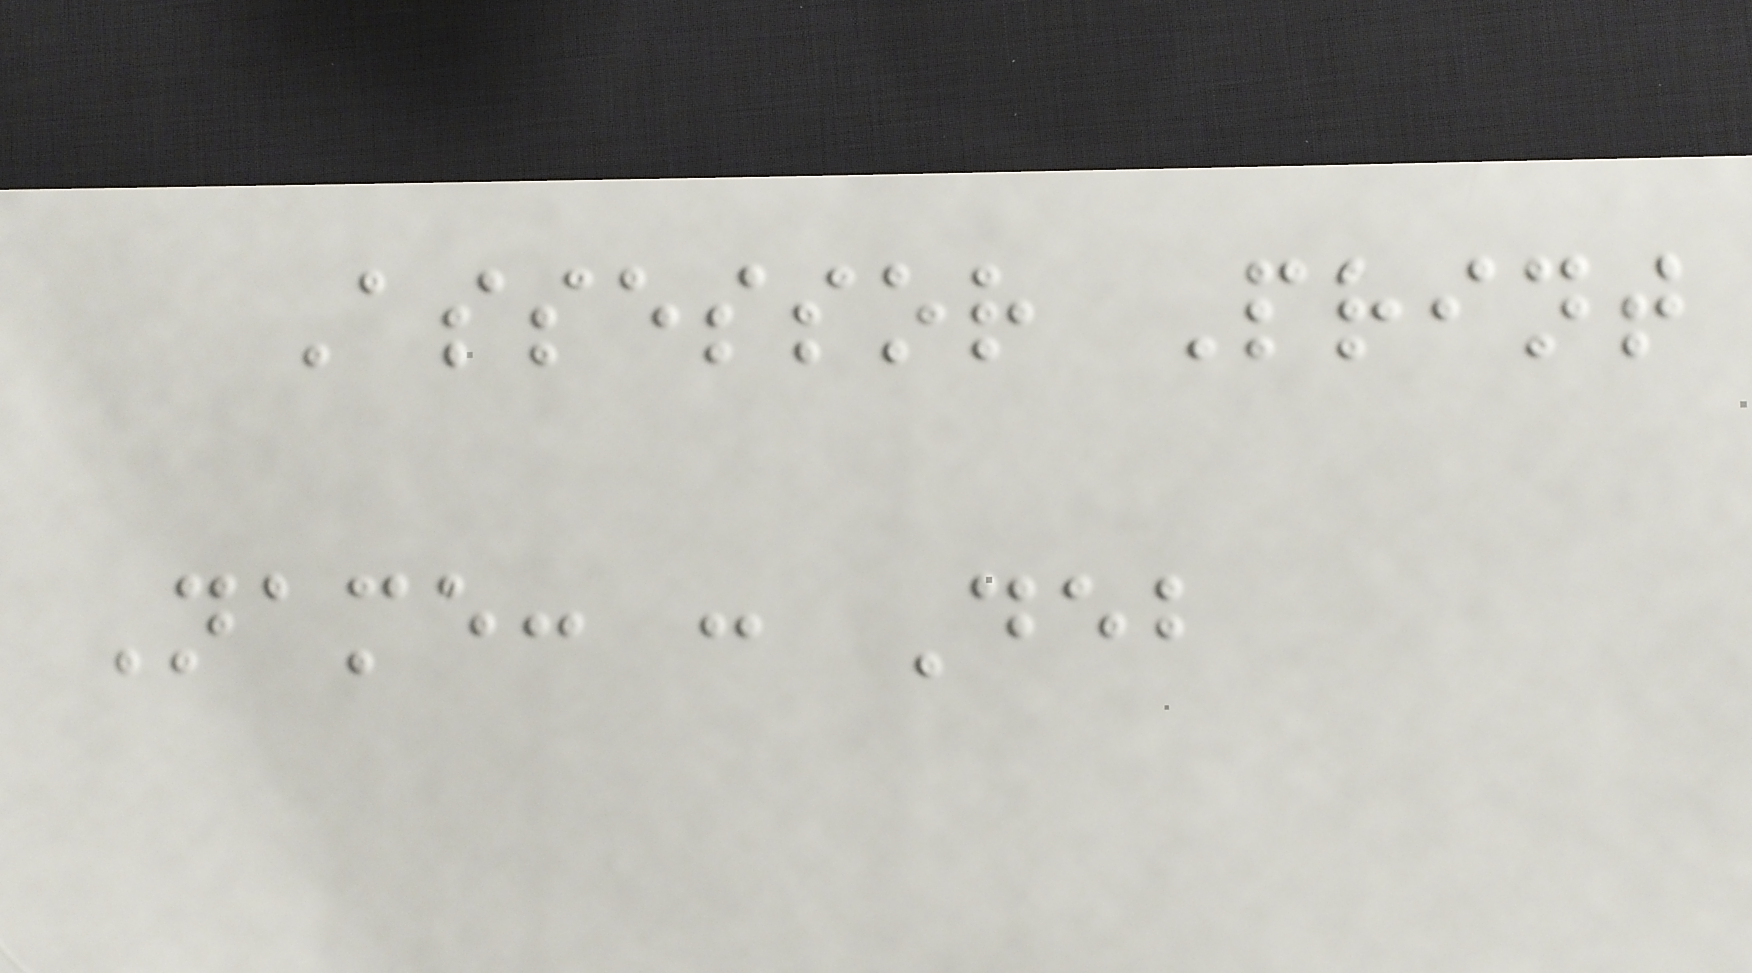Assessor Print
Name: : Deb
